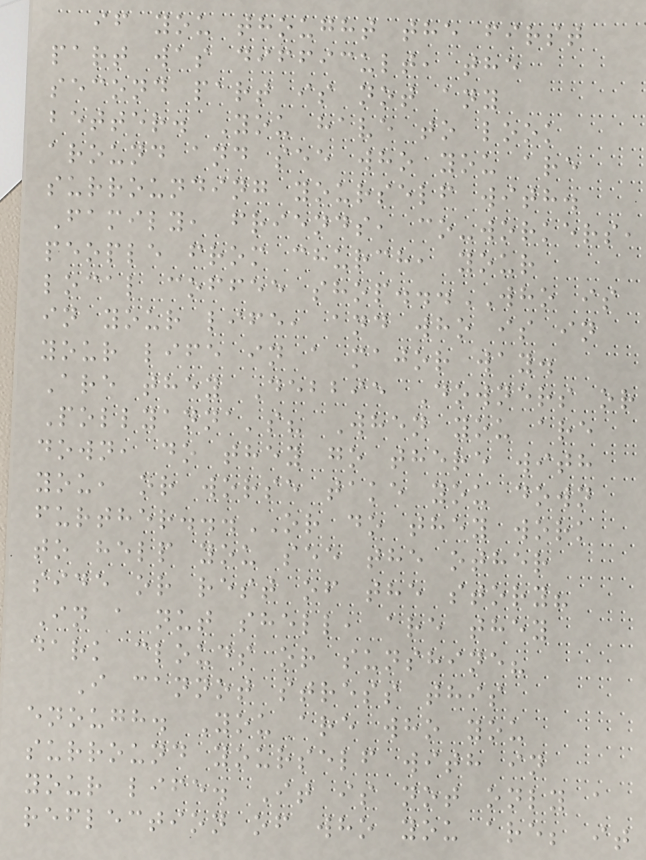if you thought the first
part was difficult, the
second part is not any
better. You have to look
around and see who you are
surrounding yourself with.
Family, friends, co-workers,
people from church, your
local coffee shop...WHO is
in your life, and who is in
your life in a major way.
Are they Debbie Downers or
Pollyanna's? When you are
down, do they go there with
you, or worse take you down
further...OR do they work
to help you see the other
side or rest of the story?
In a nut shell, are they
dark clouds or sunshine?
I cannot stress this
enough. You are who you
surround yourself with in
your life. It is not only a
reflection of who you are; it
